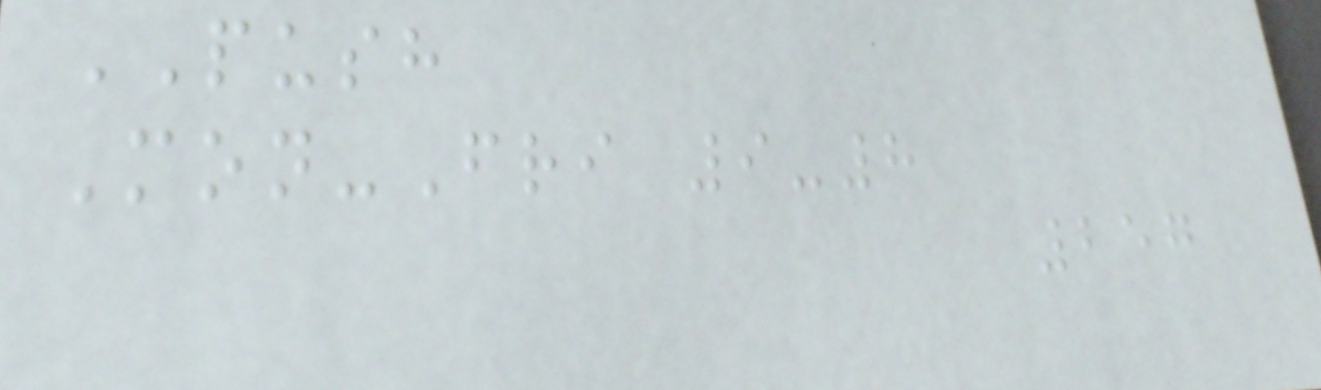PUSH
Mon-Fri 9-8
257
